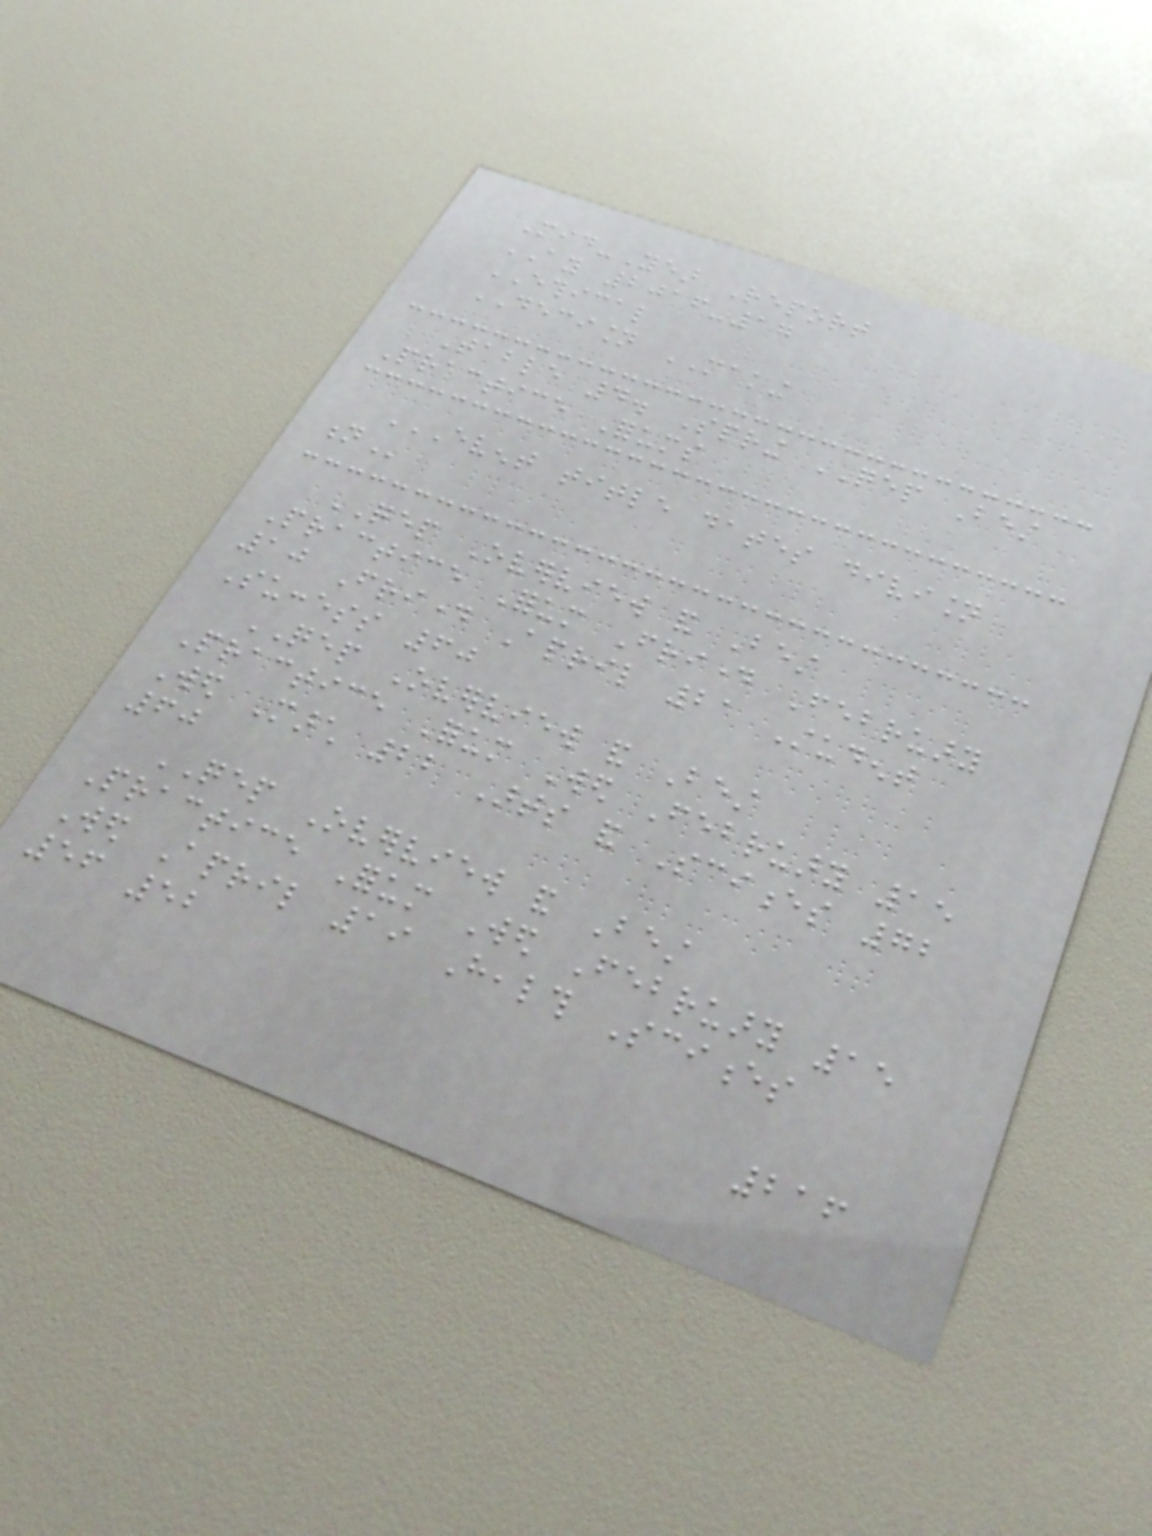Mid-Year Report
AY 2016-17
ETHICAL
DECISION MAKING
Table 4. Spring QEP Best
Practice Forums
EVENT TITLE DATES DIVISION
N
QEP Overview and Best
Practice Forum Friday February
10 Friday April 21 Student
Success 60
QEP Overview and Best
Practice Forum Wed February 15
Wed March 22 Arts and Sciences 72
60
QEP Overview and Best
Practice Forum Wed February 15
Wed April 19 Health Sciences
56 52
216
